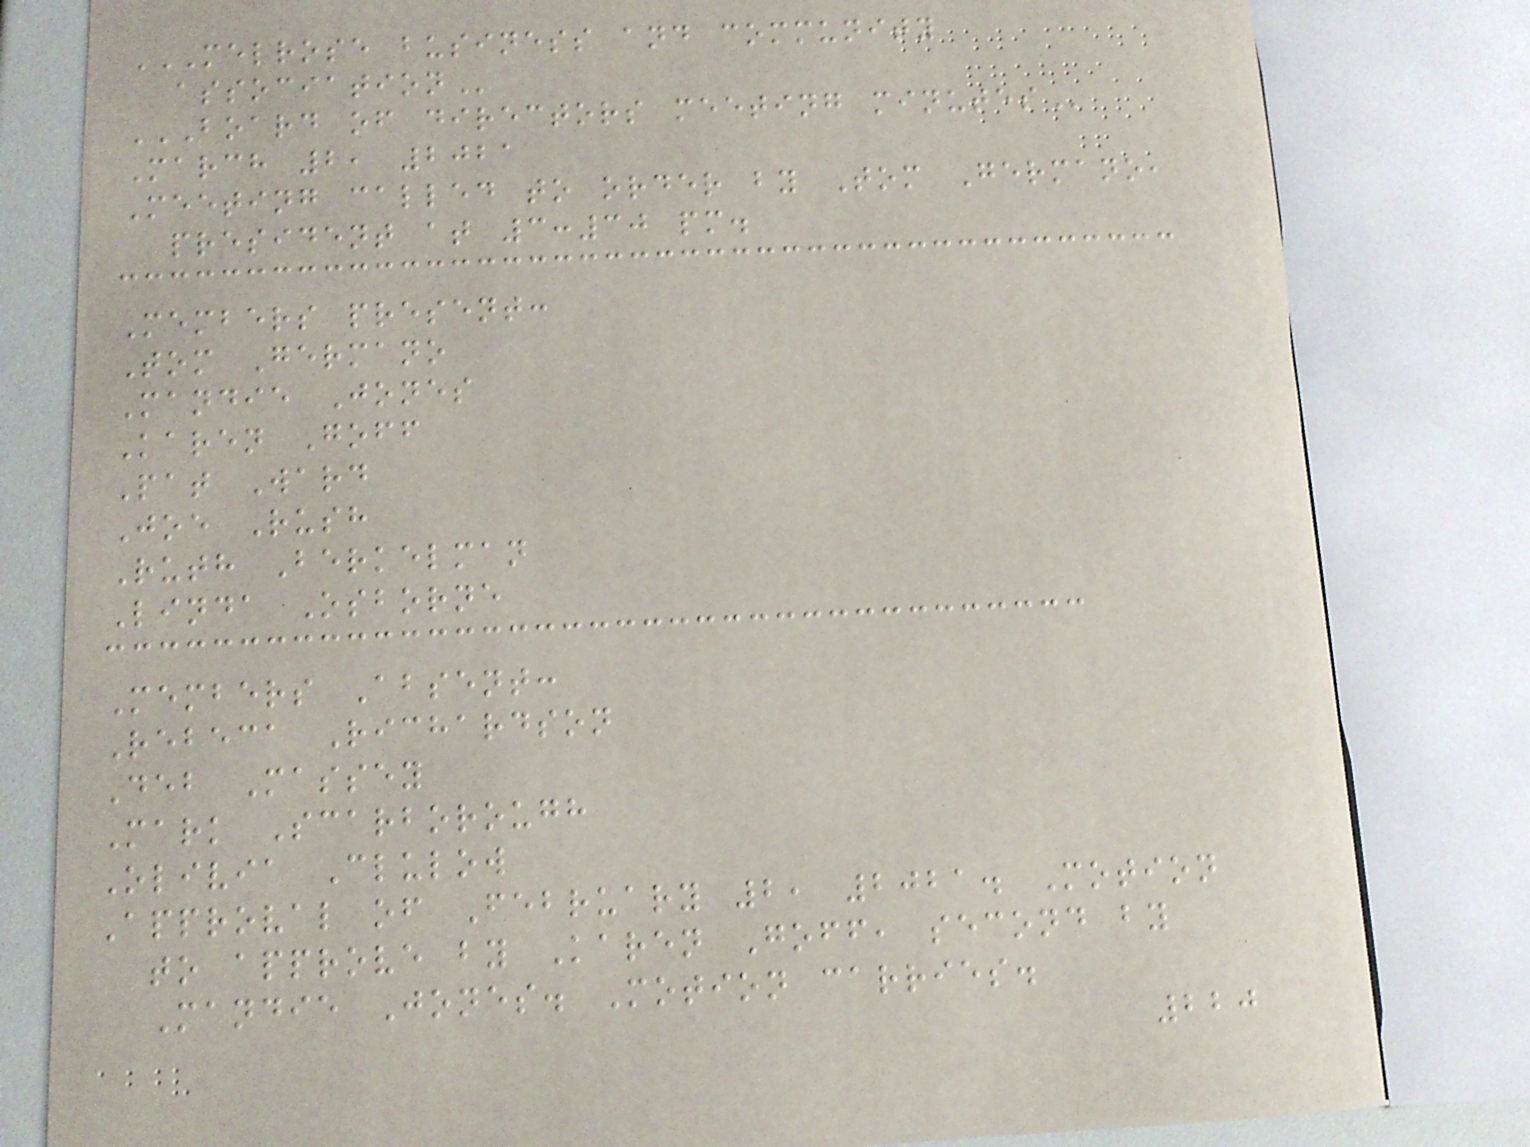MELROSE BUSINESS AND COMMUNITY
ASSOCIATION
BOARD OF DIRECTORS MEETING MINUTES
March 2, 2021
Meeting called to order by Tom Germano,
president at 3:30 pm.
Members present:
Tom Germano
Mandie Jones
Karen Goff
Pat Ward
Joe Rush
Ruth Berkelman
Linda Osborne
Members Absent:
Rebeca Richardson
Deb Massey
Mark Scarborough
Olivia Clulow
Approval of February 2, 2021. Motion
to approve by Karen Goff, second by
Mandie Jones. Motion carries.
220
